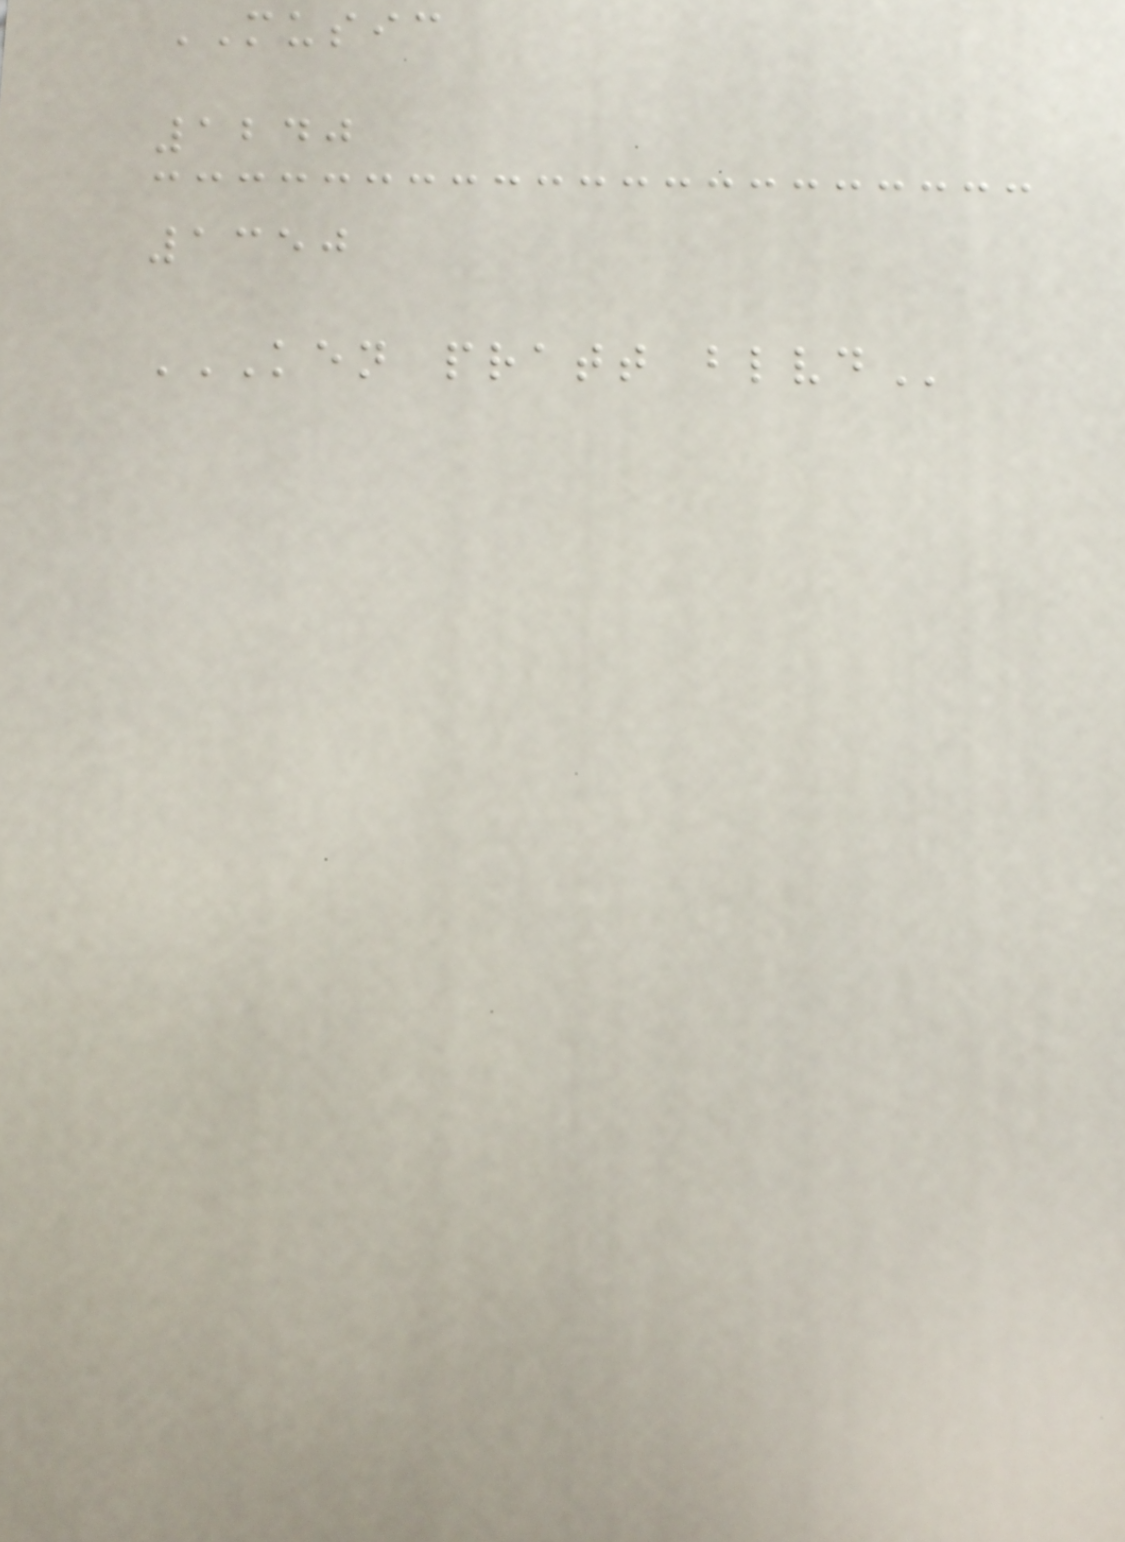MUSIC
1240
1350
KEN PRATT BLVD
